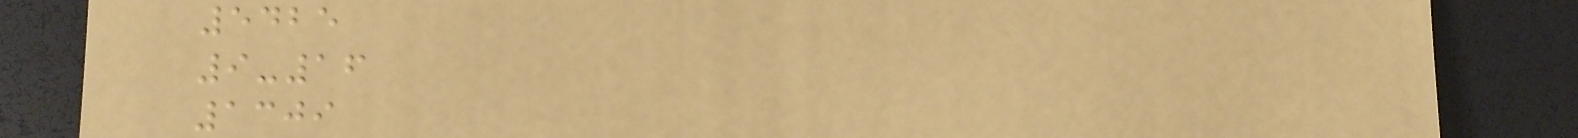5425
9-16
1309
